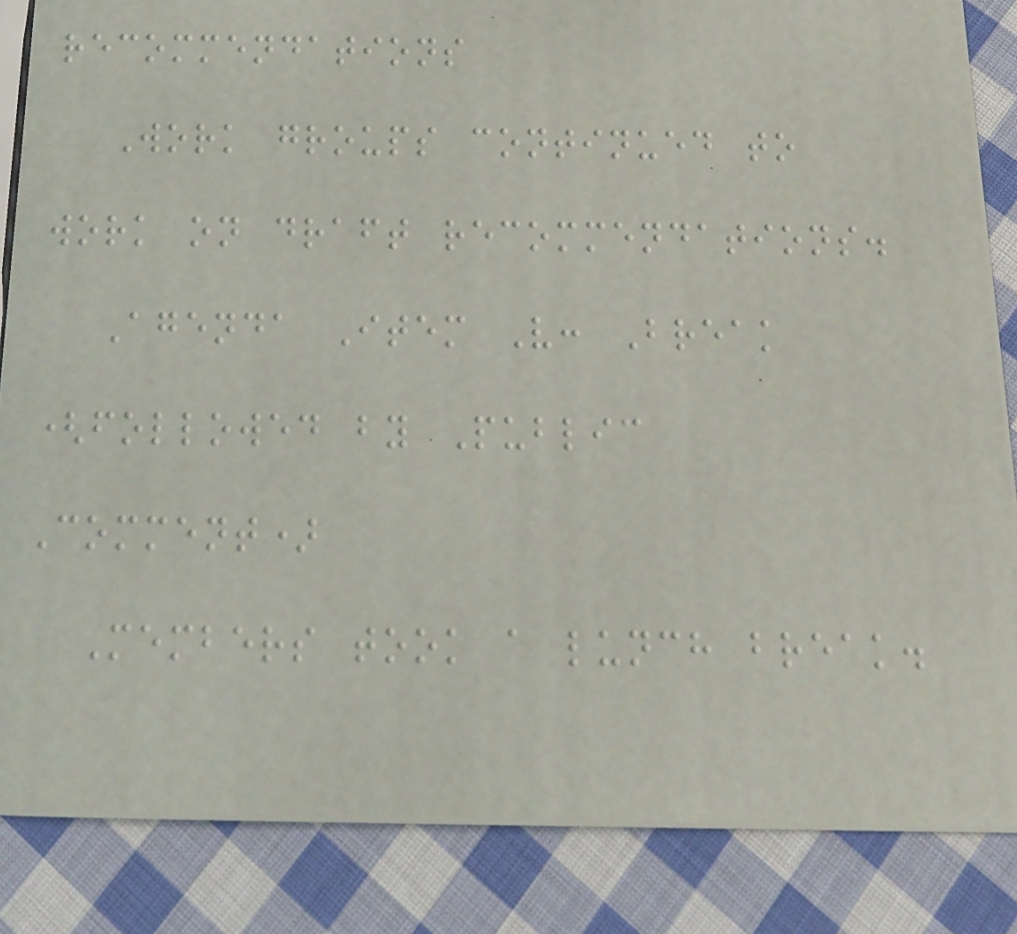recommendations
Work groups continued to
work on draft recommendations.
Agenda Item V: Break
(followed by Public
Comment)
Members took a lunch break.
